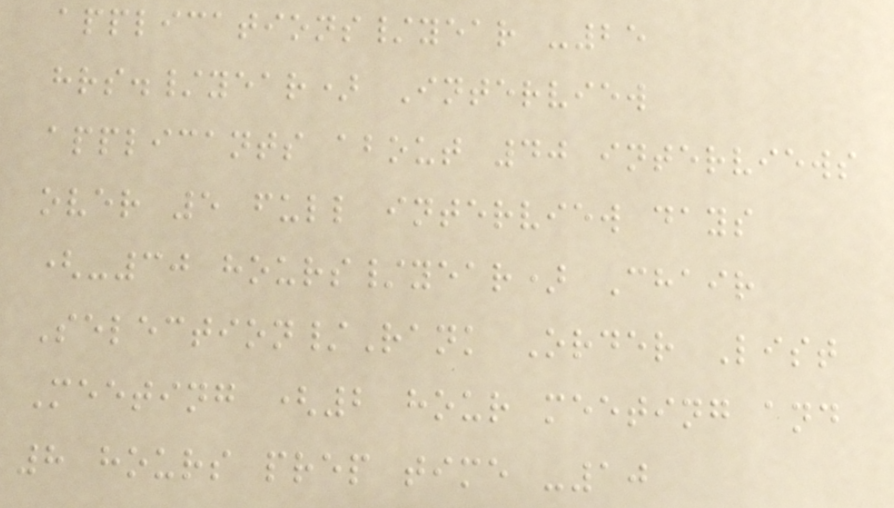applications/year -25
hrs./year) Interview
applicants about 40 interviews
over 5 full interview days
(-30 hours/year) Chair
Selection/Rank Order List
Meeting (2 hour meeting and
8 hours prep time -10
